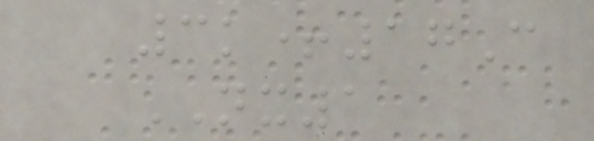3k+17C
NX1
